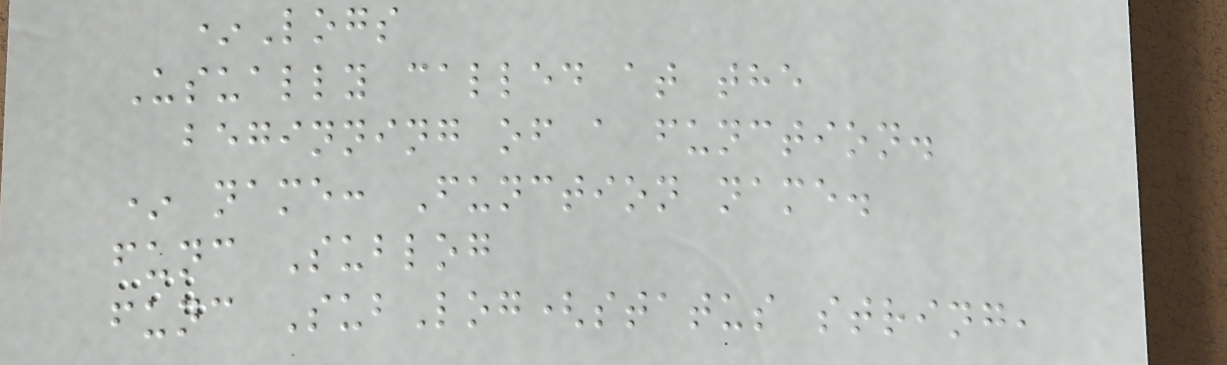*Logs
Usually called at the
beginning of a function.
* name: Function name.
func Sublog
func SubLog(status string,
